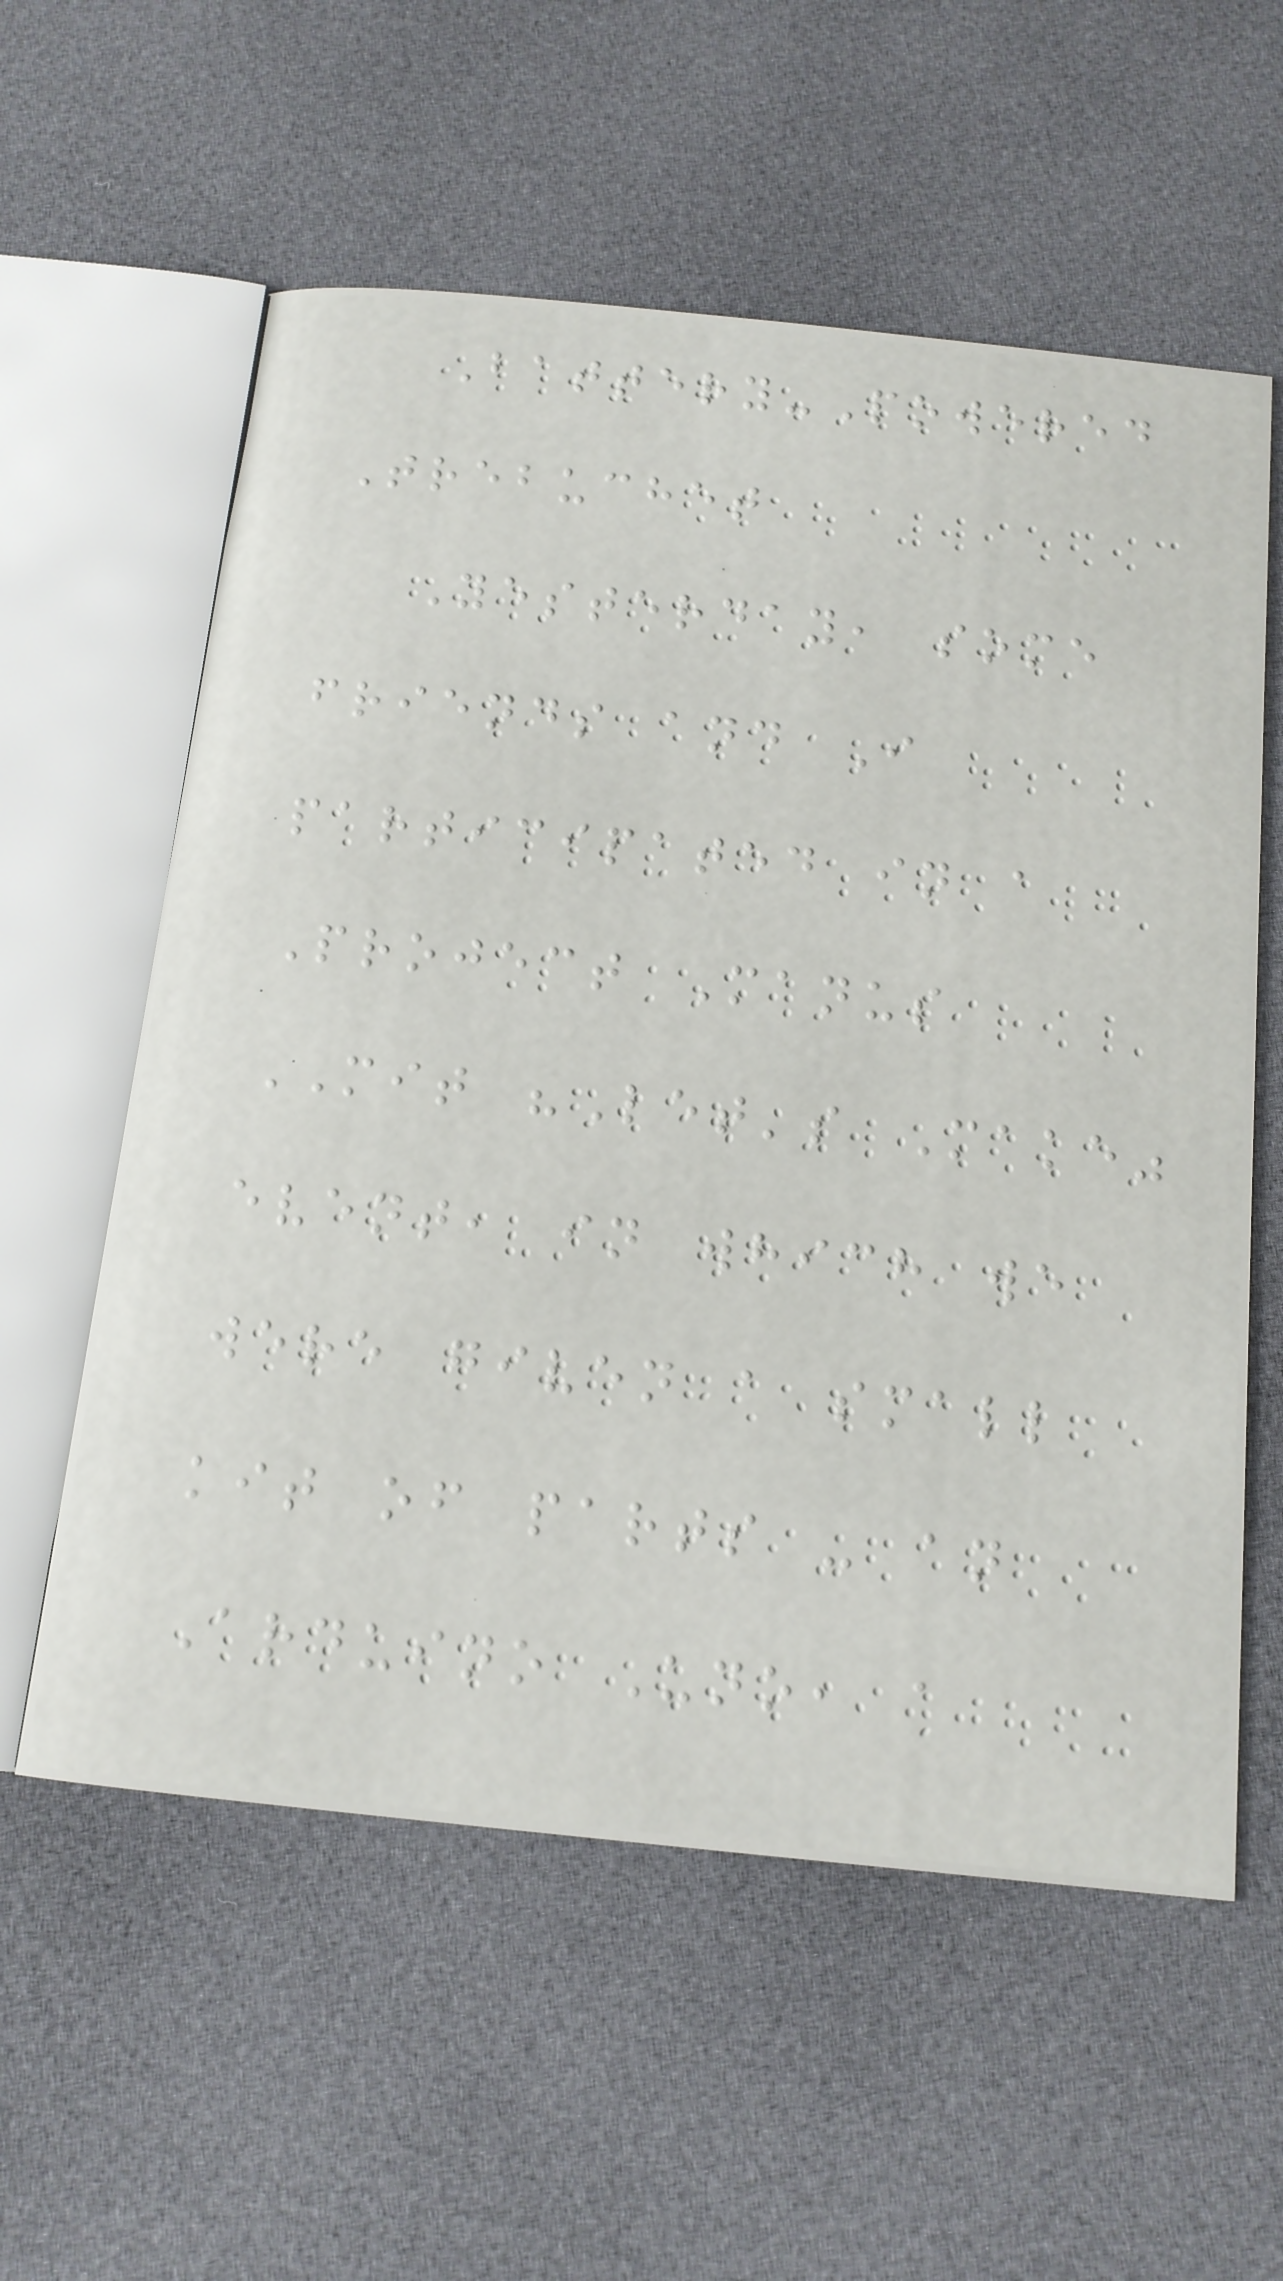Battery-Powered
Trebuchet
Yesterday, some
friends and I
participated in a
Project Manus
MIT "Let's Make"
event, in which we
were given a small
kit of parts - an
Arduino Uno, a
